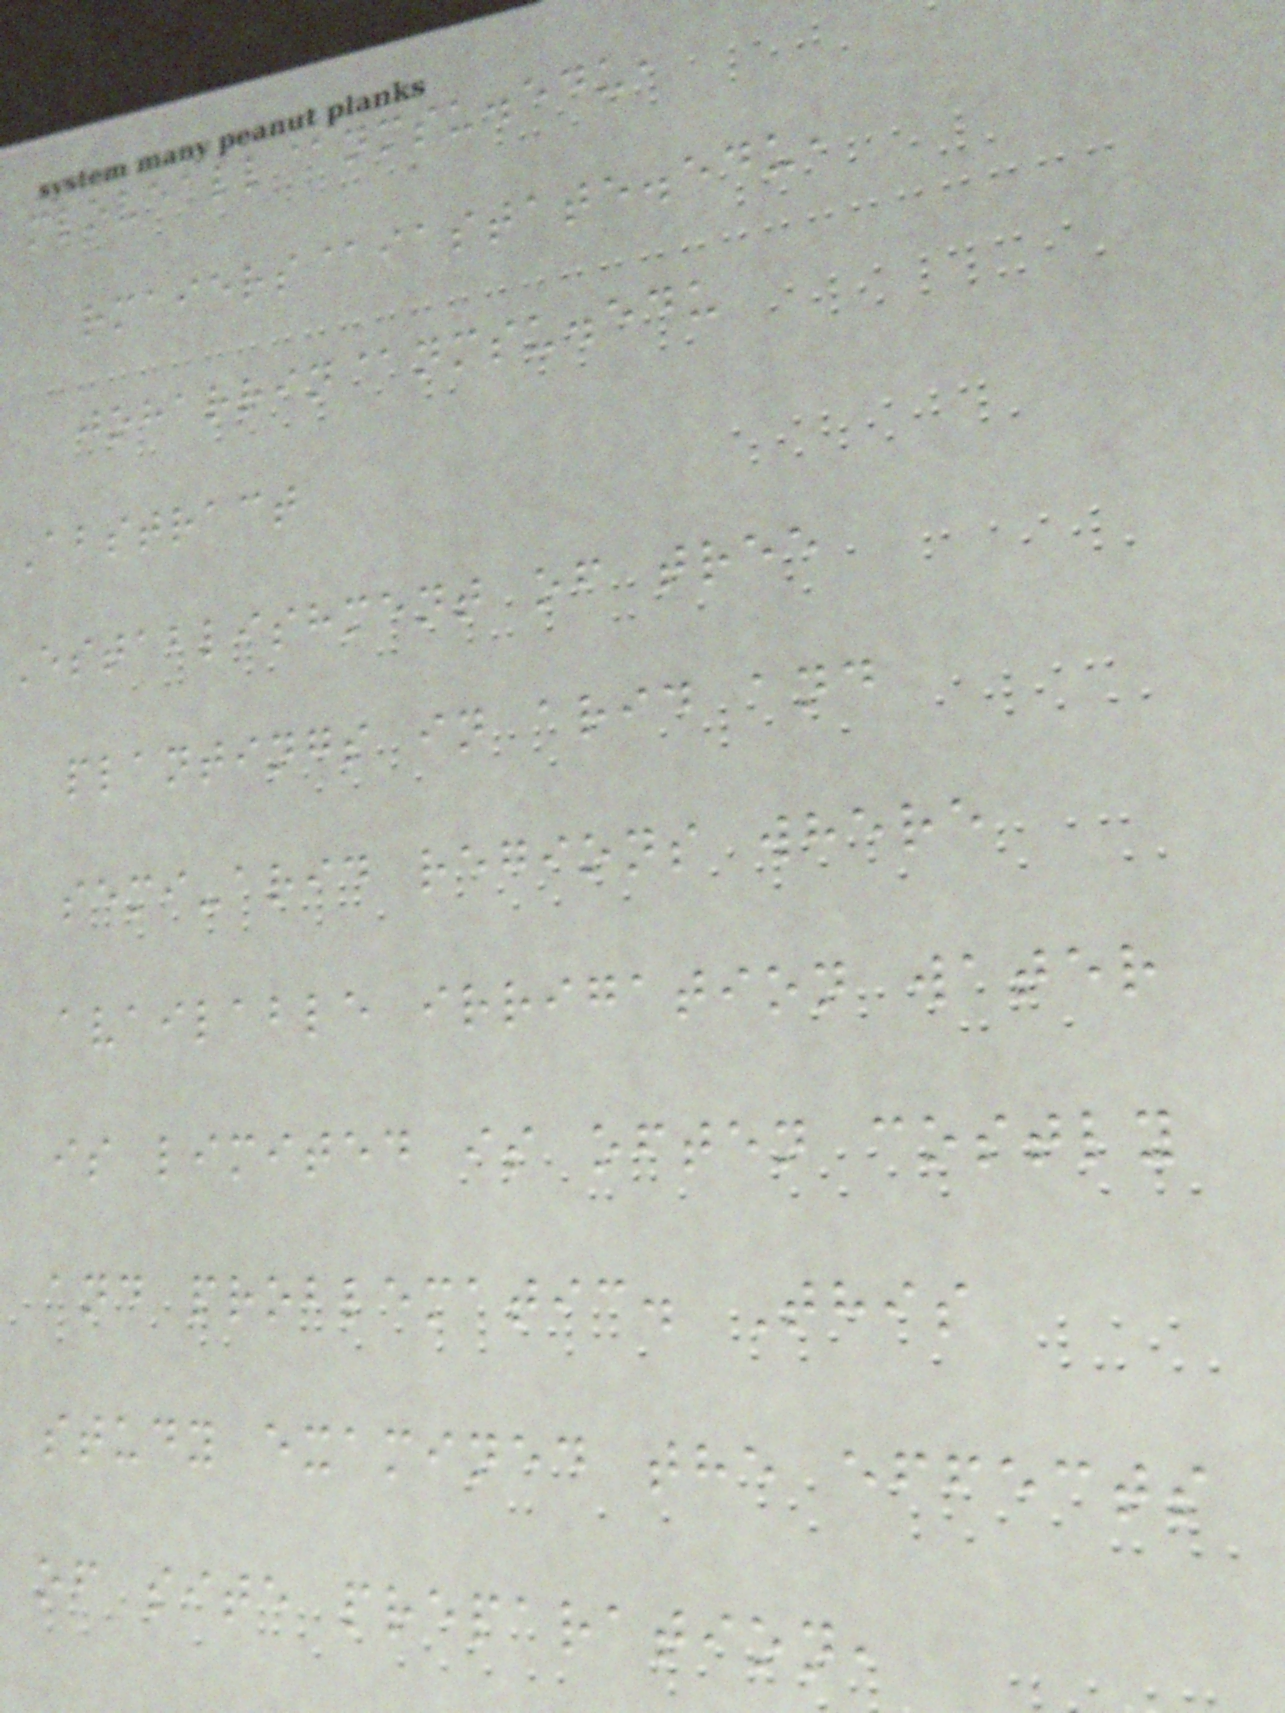mloveall@nmsu.edu,
rmaiers@iastate.edu,
joharrin@nmsu.edu
Abstract
Establishment of tree
plantings in arid and
semi-arid regions where
available irrigation water
is limited is often costly
and problematic. This
study examined the effects
of site preparation,
